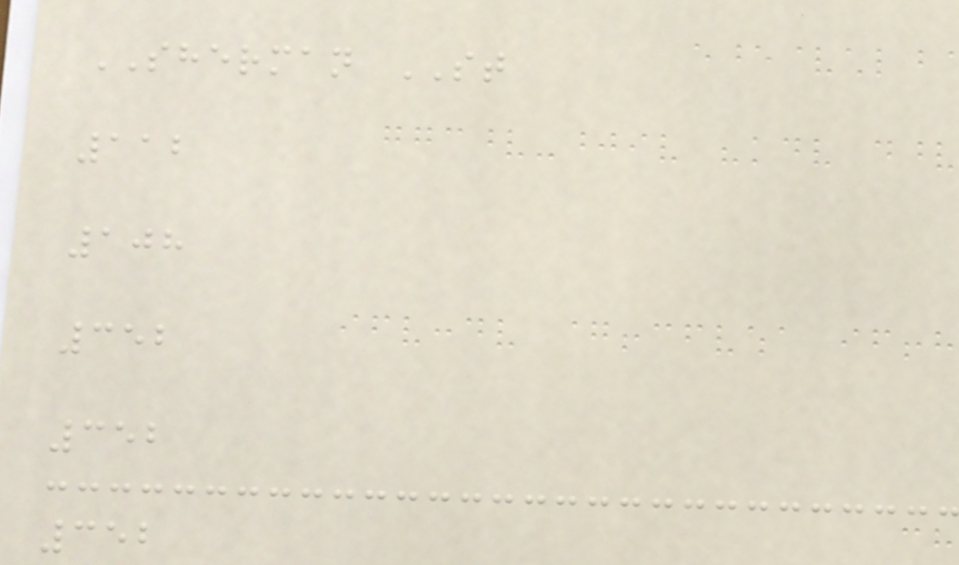SHERMAN ST
112
108
352
352
352
